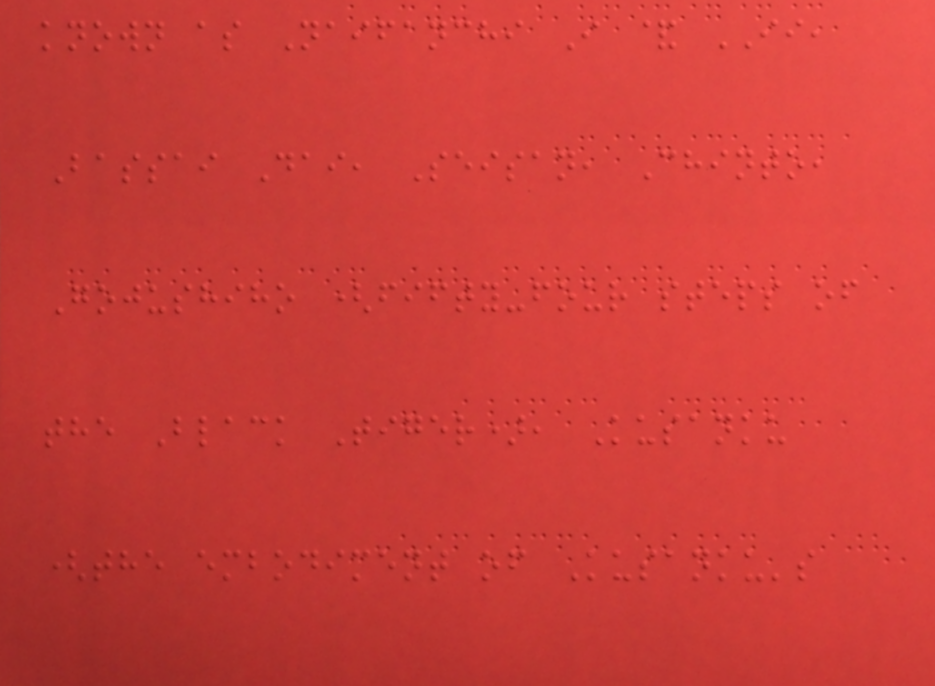known as Naifanchi I & II,
Bassai Dai, Seisan, Chinto,
Gojushiho (fifty-four steps of
the Black Tiger), Kusanku
(the embodiment of Kusanku's
